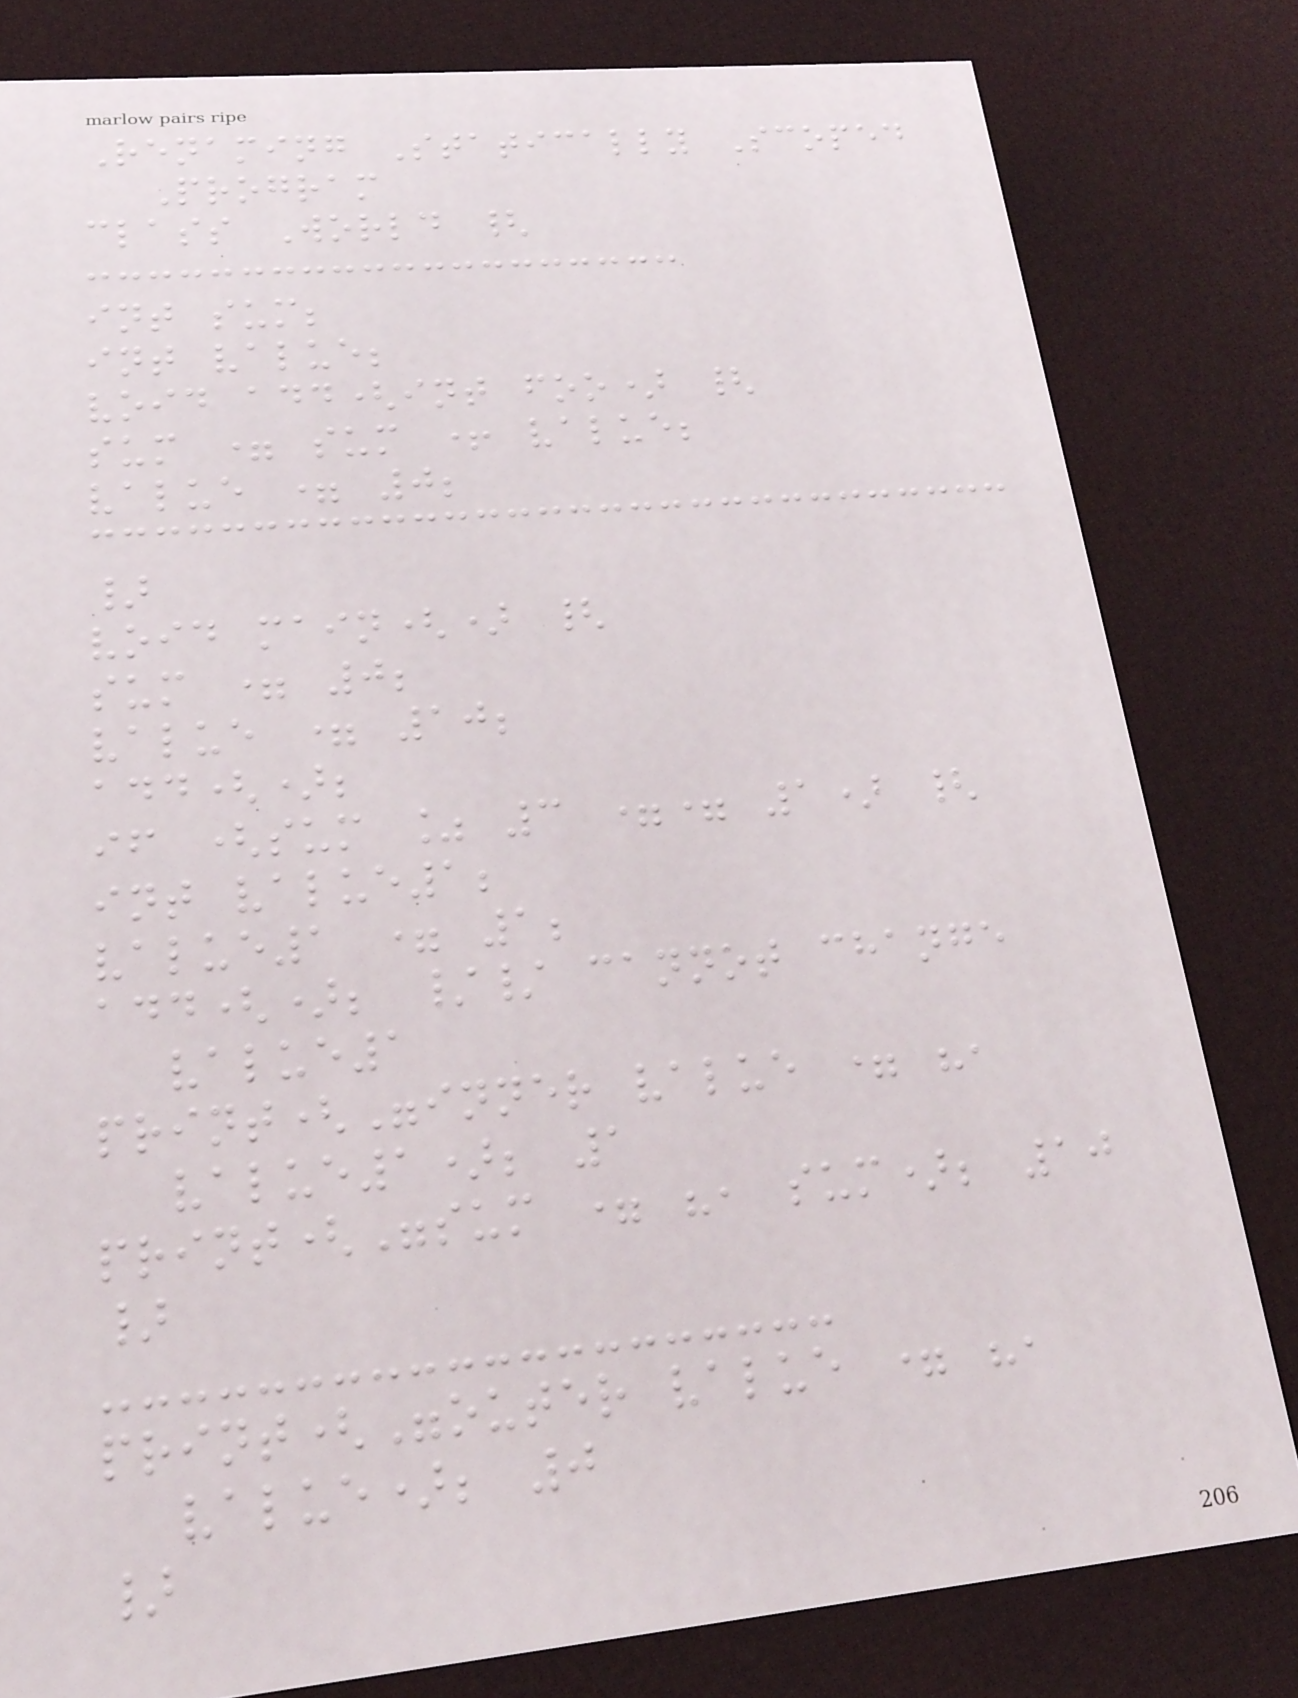Renaming Statically Scoped
Program
class World {
int sum;
int value;
void add(int foo) {
sum = sum + value;
value = 0;
}
void main() {
sum = 0;
value = 10;
add();
if (sum % 3 == 1) {
int value1;
value1 = 1;
add(); // cannot change
value1
print("inner value = ",
value1); 1
print("sum = ", sum); 10
}
print("outer value = ",
value); 0
}
